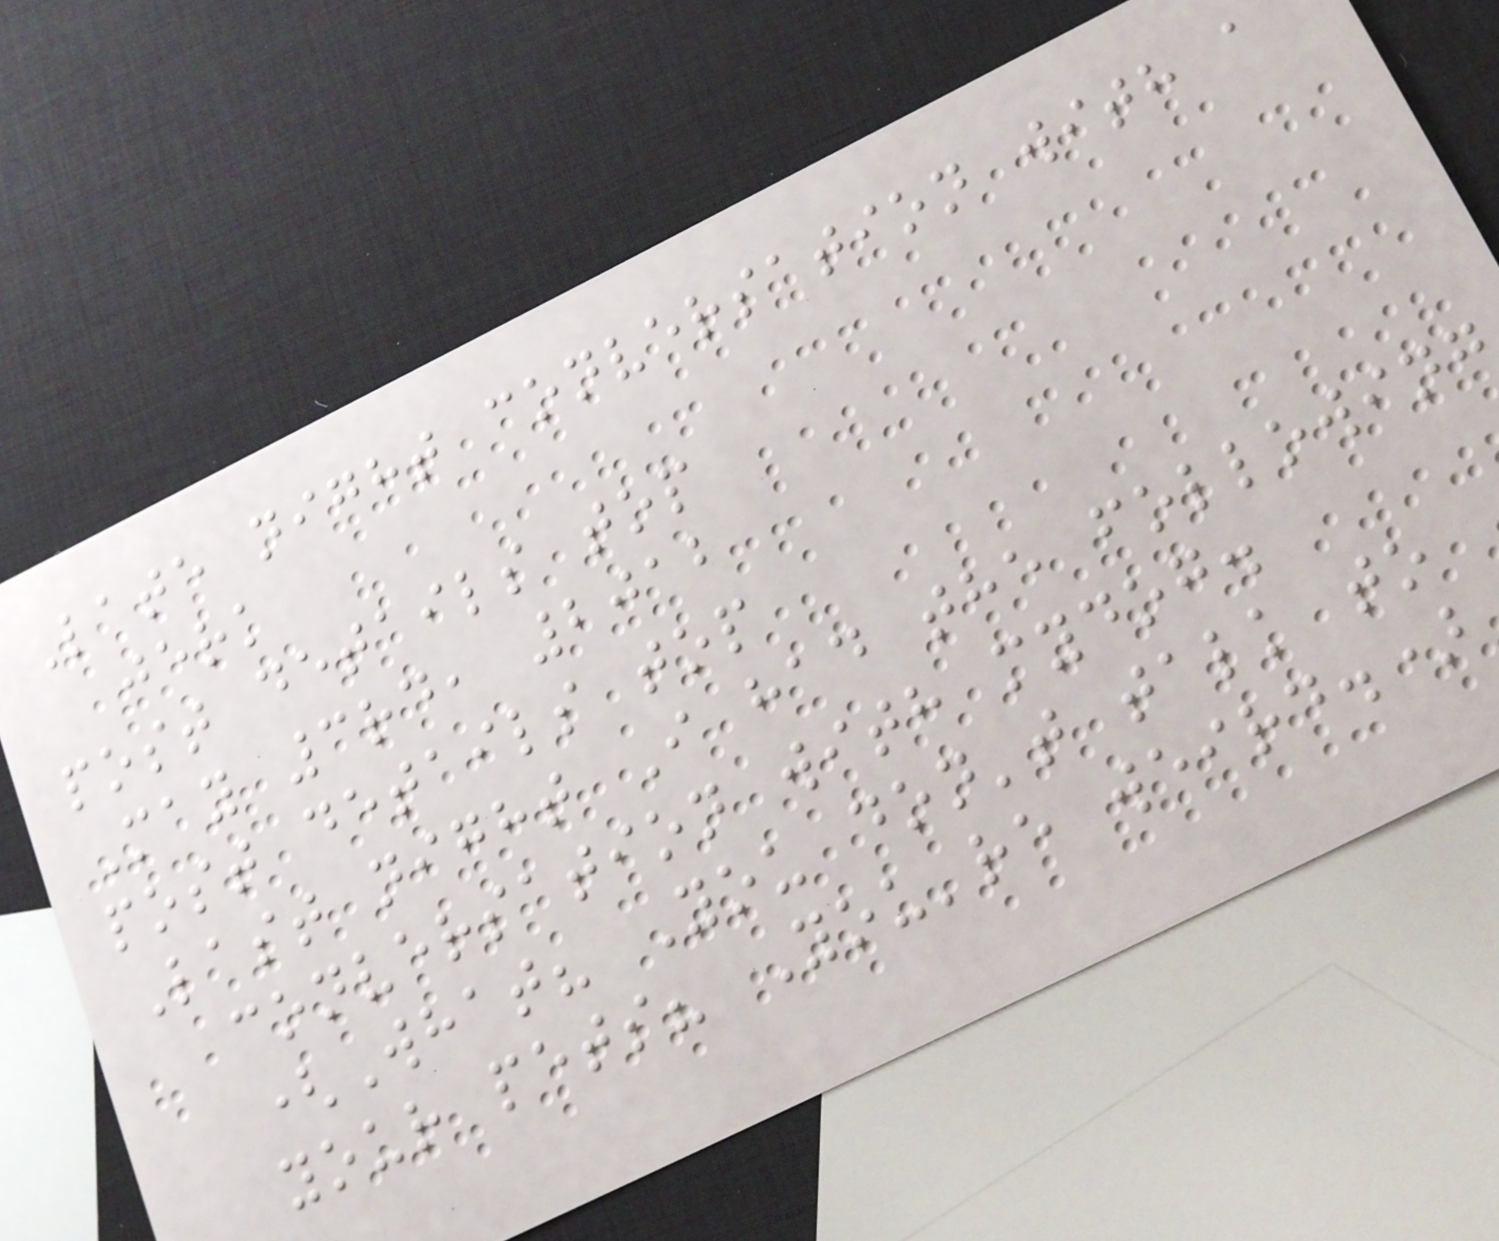Late night conversation with a
jerk
post details top
May 3rd, 2012
post details top
Last night I had the following
conversation with mydog.
(What? You don't talk to
your pets? You're weird.)
